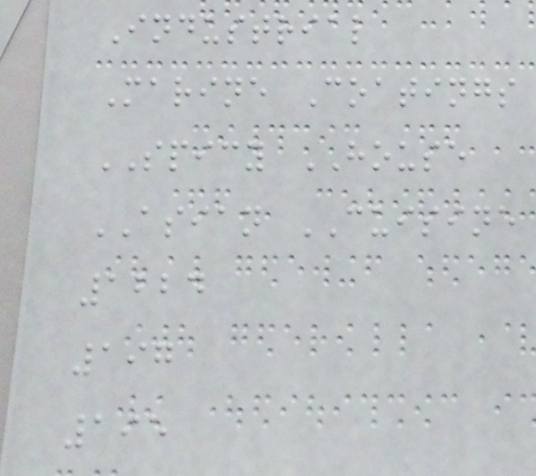Industrial
Marine Coatings
SPICY HOUSE
ASIAN CUISINE
1224
197
195
